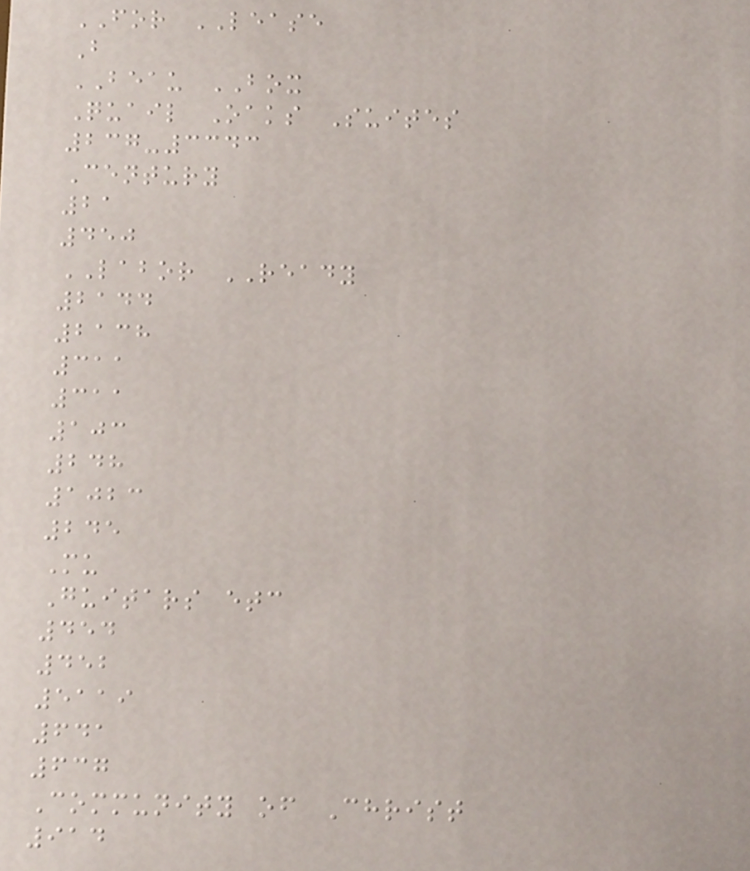FOR LEASE
B
BEAU BOX
Quail Oaks Suites
237-3343
Century
21
450
LABOR READY
2144
2138
311
311
103
248
1023
245
Mu
Guitars etc
454
452
5119
641
637
Community of Christ
914
